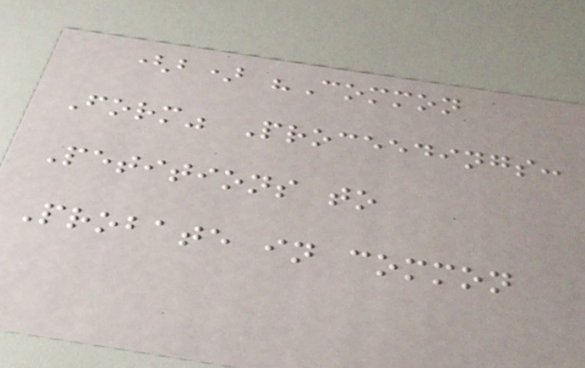(b) "Common
Form" Proceedings:
Petitions to
Probate in common
